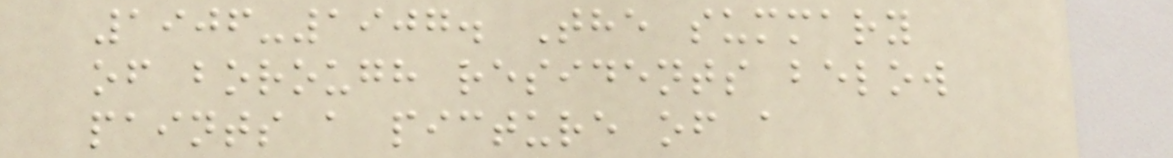1906-1907. The summary
of borough residents below
paints a picture of a
